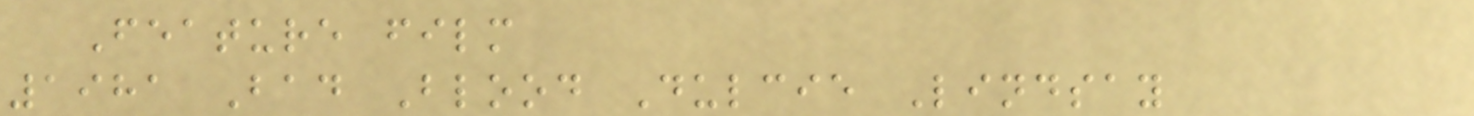Feature film
1981 Bad Blood Dulcie Lindsay
